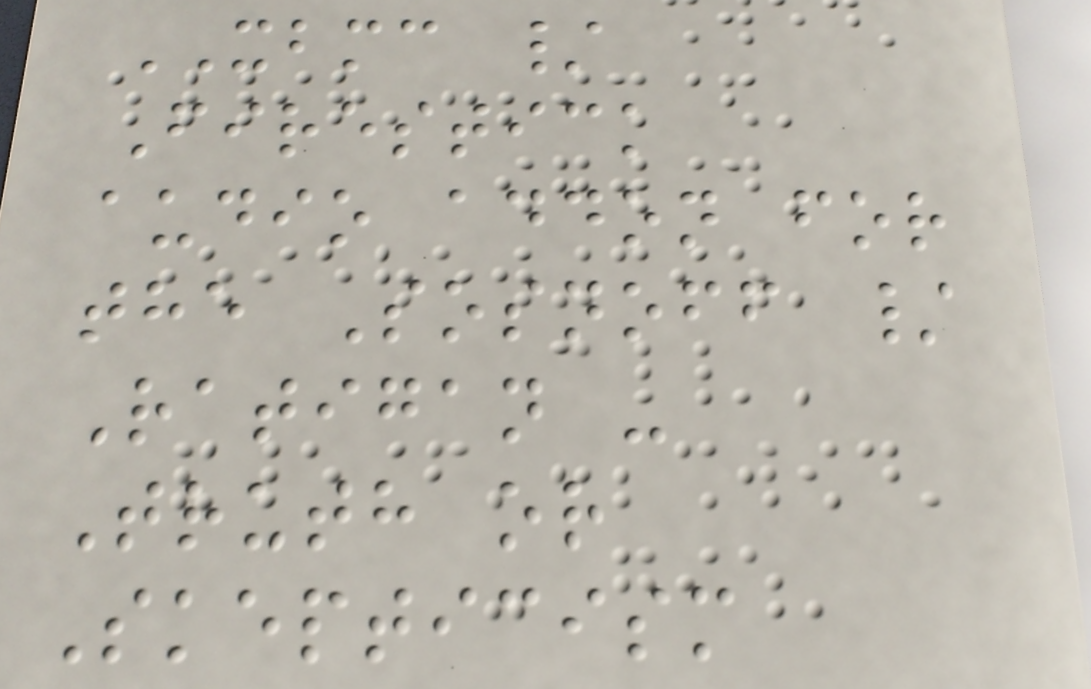XBMC /
Firestick
audio addon for
the Sosnoff /
Ratigan -
Truth or
Skepticism
